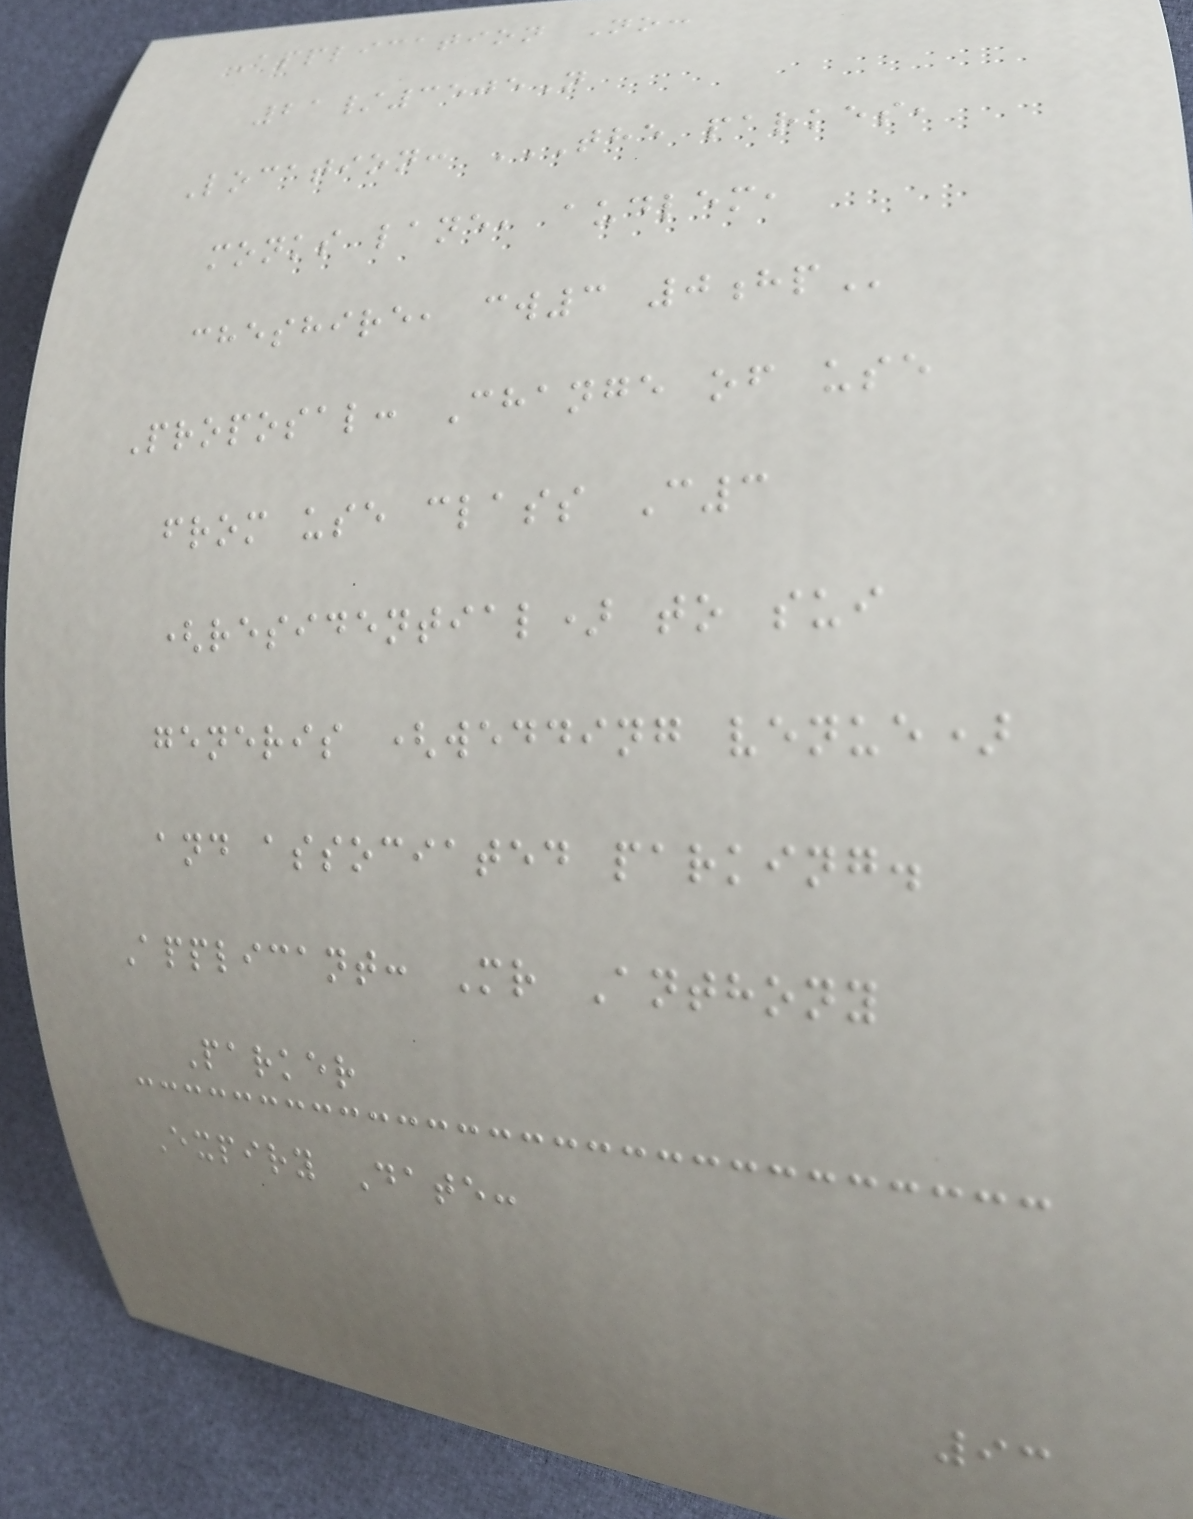Application No:
21/3505N
Location: THE PARKES,
MONKS LANE, AUDLEM,
CHESHIRE, CW3 0HP
Proposal: Change of use
from use class C3
(residential) to sui
generis (wedding venue)
and associated parking.
Applicant: Mr Anthony
Parker
Expiry Date:
93
